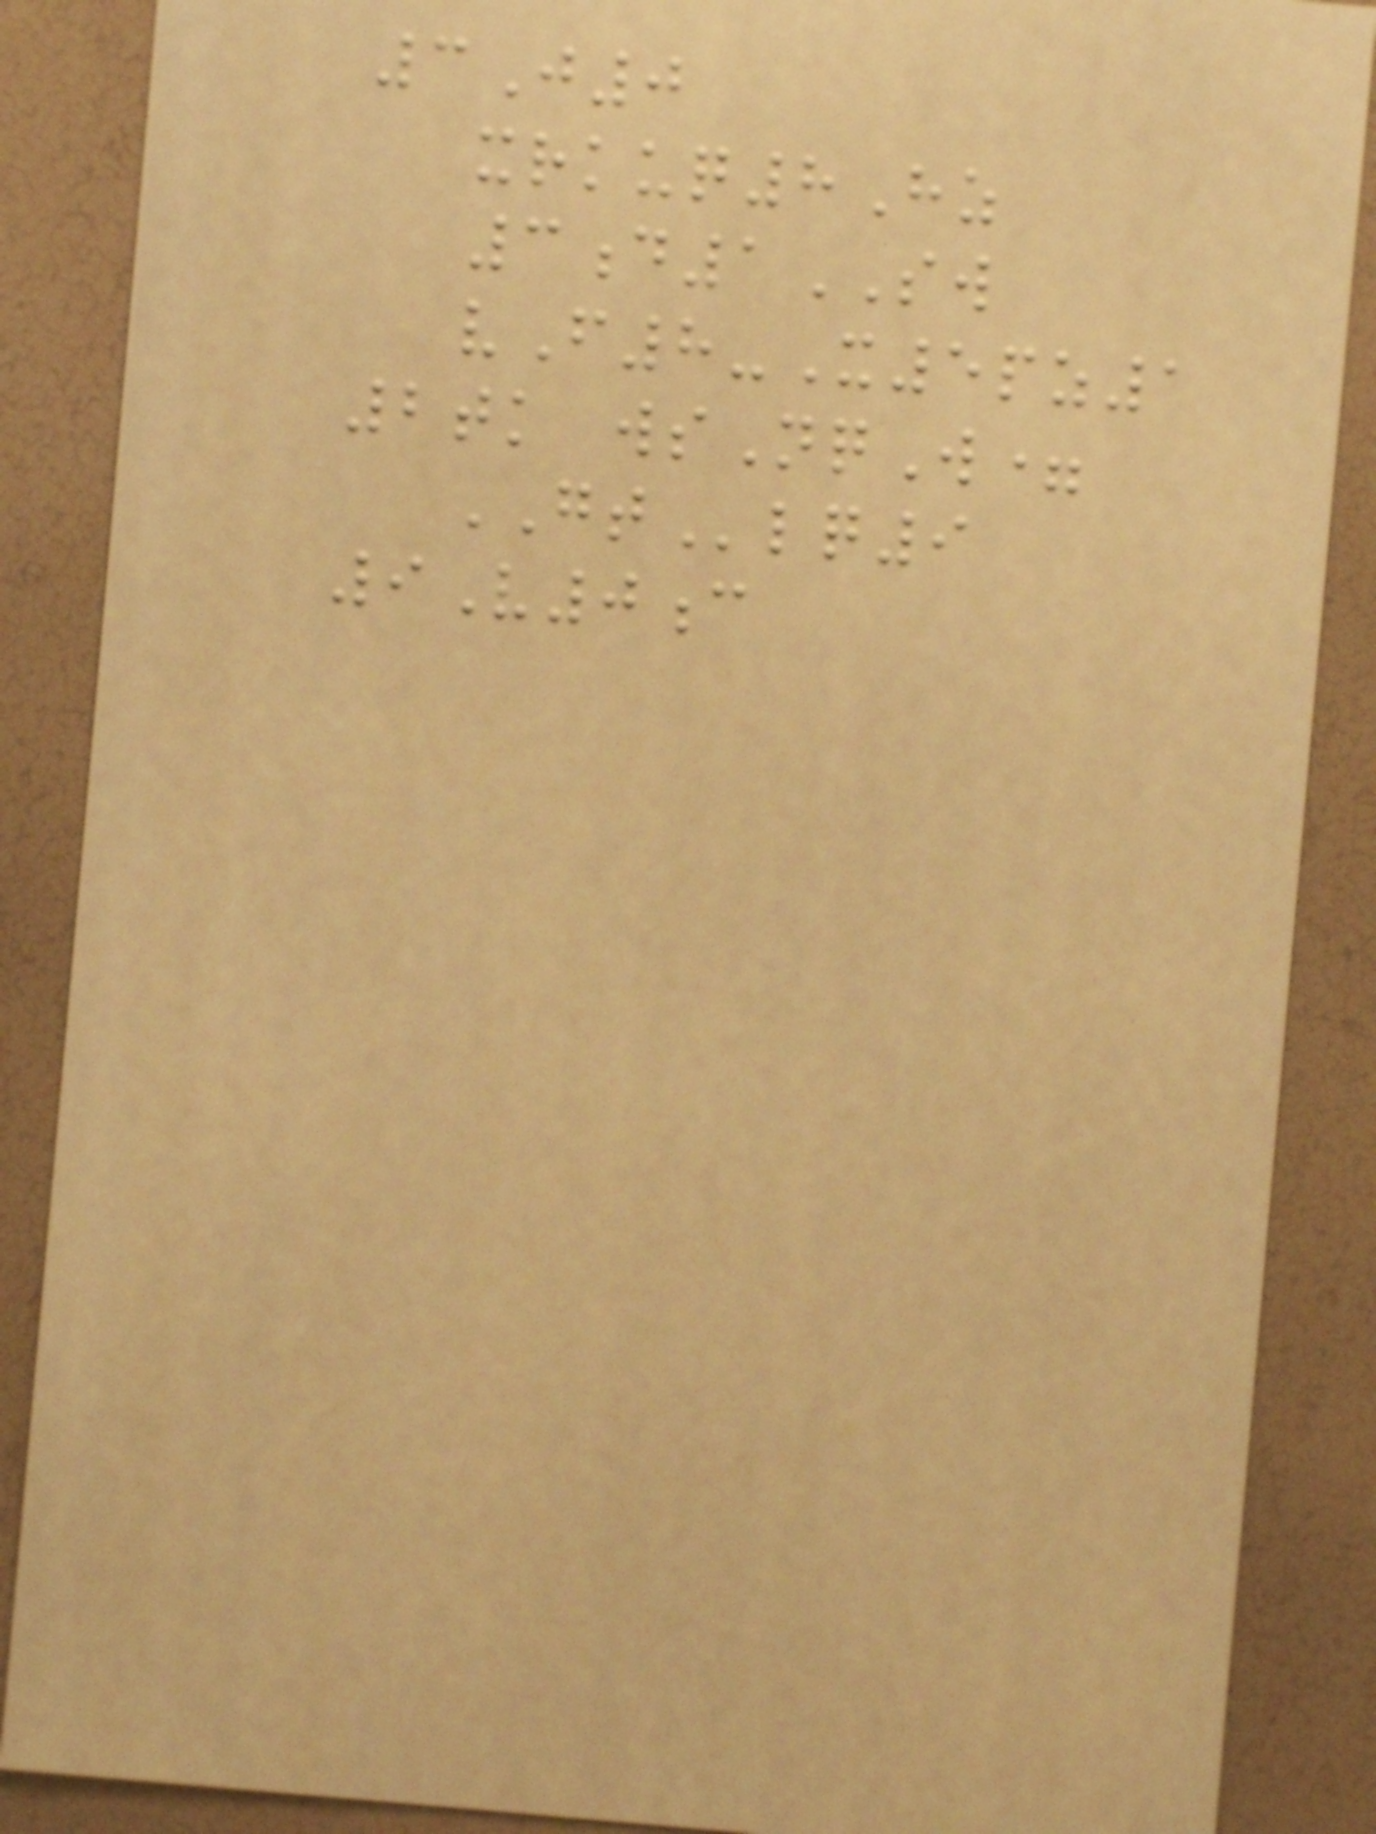3J0
xrkuq8Hz
3d1SW
vF8-X5pz1
2tk wsNqW=
GTlq9
9V0c
